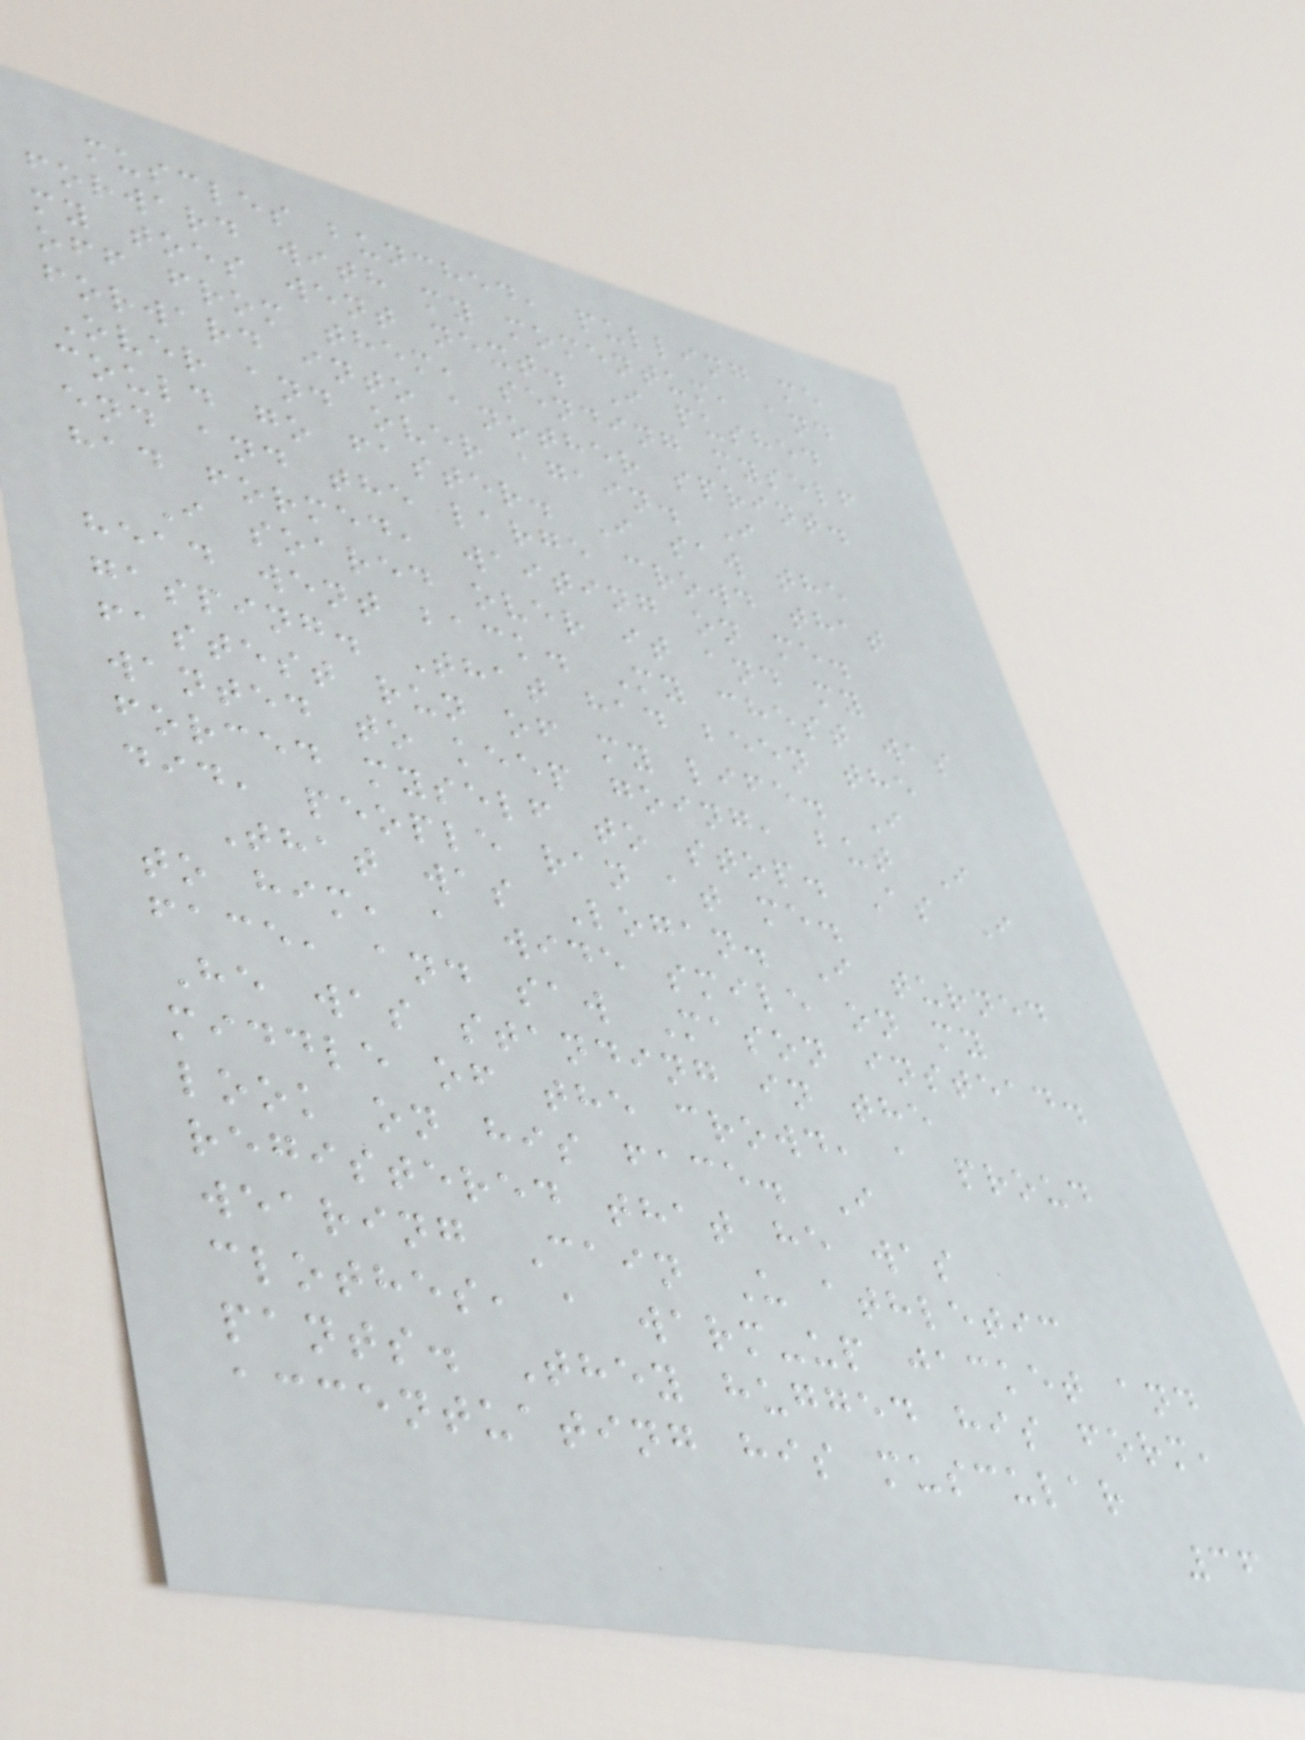muscles bunched, pulling me
forward with my momentum, and
my toes went next. I pushed
off from them, sending myself
forward into another sprint.
Over and over again. I
could go faster. I saw the
end and the large crowd that
had formed, waiting on me.
I soared over it and my
head went back. My chest was
gasping. That had been the
fastest run of my life. I
wanted to keep going, but I
forced myself to stop. As I
did, people ran at me.
That was Logan. I turned
to him, a wide smile on my
face, and saw Mason instead.
He was standing in the
middle of the crowd, a proud
look on his face. I
registered that he was
wearing Cain U athletic
clothes, a warm-up jacket and
pants. They hugged his form,
accentuating his muscular
36
